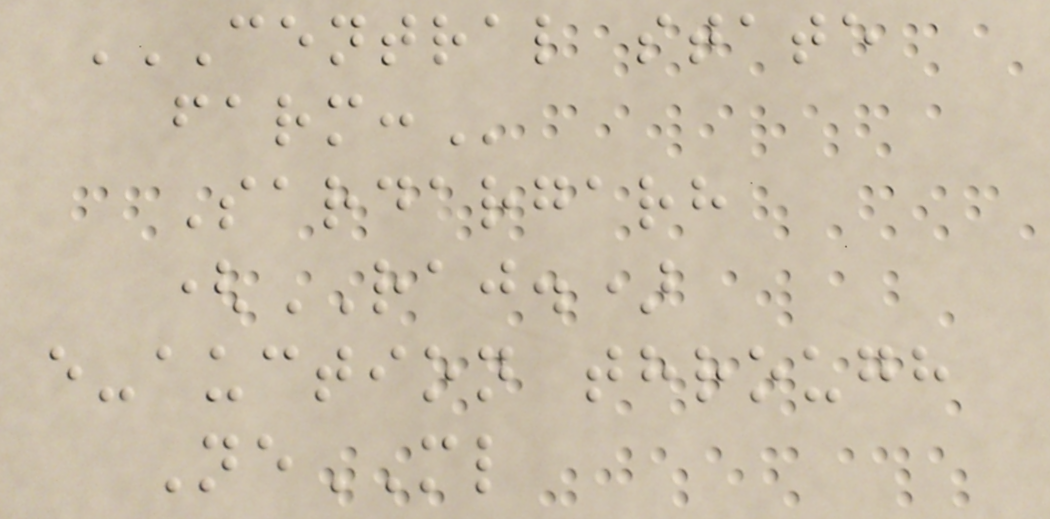CENTRAL STATE
FARM:
Sardargarh
(RAJ.)
e-auction through
NeML
